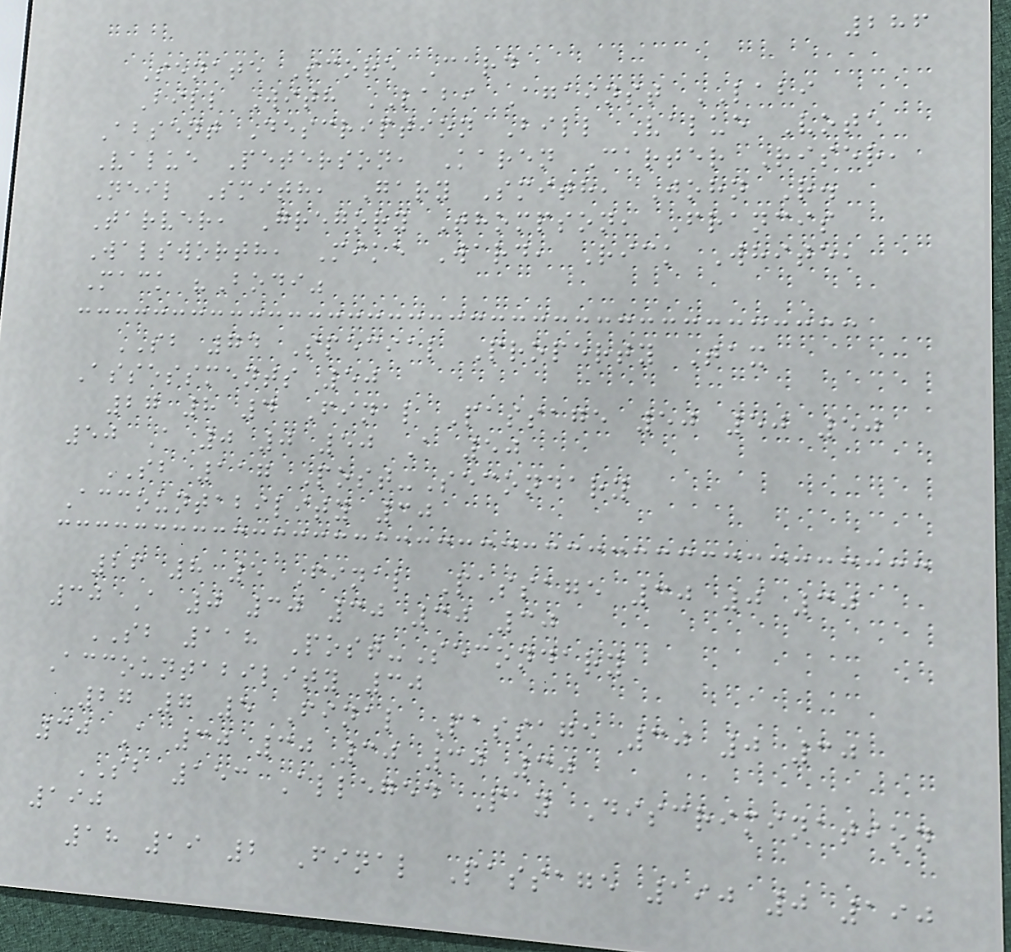286
Senate Score Card
Bill With LABI Against LABI
Absent Description Bill Value Vote
Value Peterson, Karen Carter Riser,
Neil Smith, Gary Smith, John R.
Tarver, Gregory Thompson, Francis
Walsworth, Mike Ward, Rick White,
Mack "Bodi"
SB 74 Special Property Tax
Assessments 50
27 8 4 Final Passage 50 50 50
50 A 0 0 50 A 50
SB 117 Post-Secondary
Accountability 30
26 8 5 Final Passage 30 0 30
30 A 0 30 30 30 30
SB 118 Post-Secondary
Accountability 30
27 7 5 Final Passage 30 0 30
30 A 30 30 30 30 30
SB 153 Alleged Pay Discrimination
190
18 19 2 Final Passage 190 0 190
